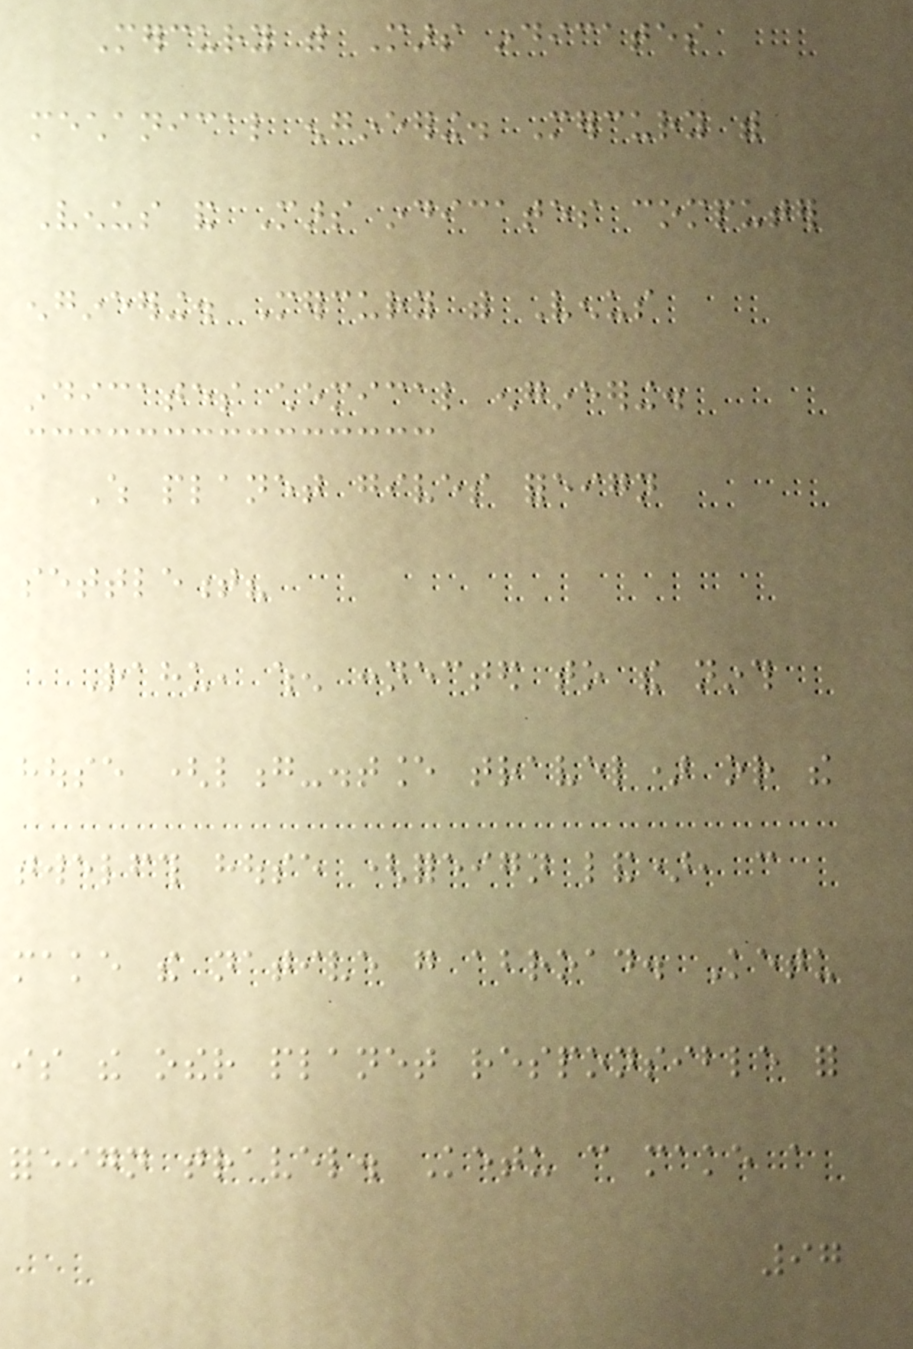Mercury with Mars indicates
mechanical engineering. Mercury with
Venus and Mars indicates computer
engineering. Mercury with Venus
indicates chemical engineering.
Which planet gives foreign
settlement?
Rahu, when connected to the ninth
house (long-distance travel) or the
twelfth house (foreign land), can
make the native go abroad. Ketu
is the other planet responsible for
foreign travel. Ketu can make a
97
